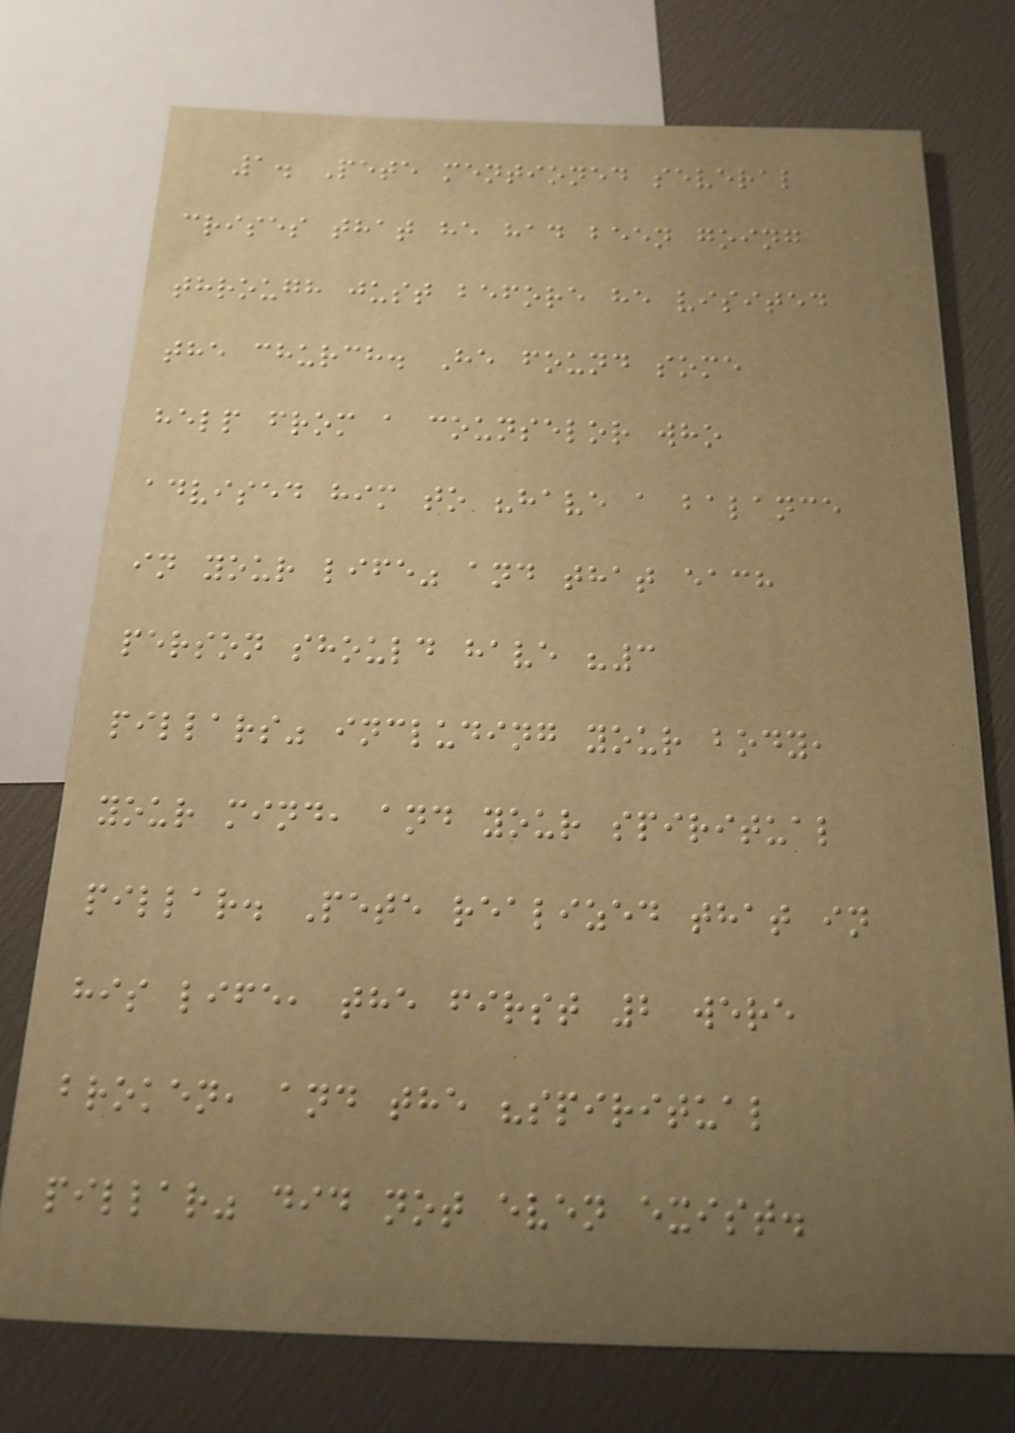1. Pete mentioned several
crises that he had been going
through just before he visited
the church. He found some
help from a counselor who
advised him to "have a balance
in your life" and that each
person should have "3
pillars" including your body,
your mind, and your spiritual
pillar. Pete realized that in
his life, the first 2 were
broken, and the "spiritual
pillar" did not even exist.
